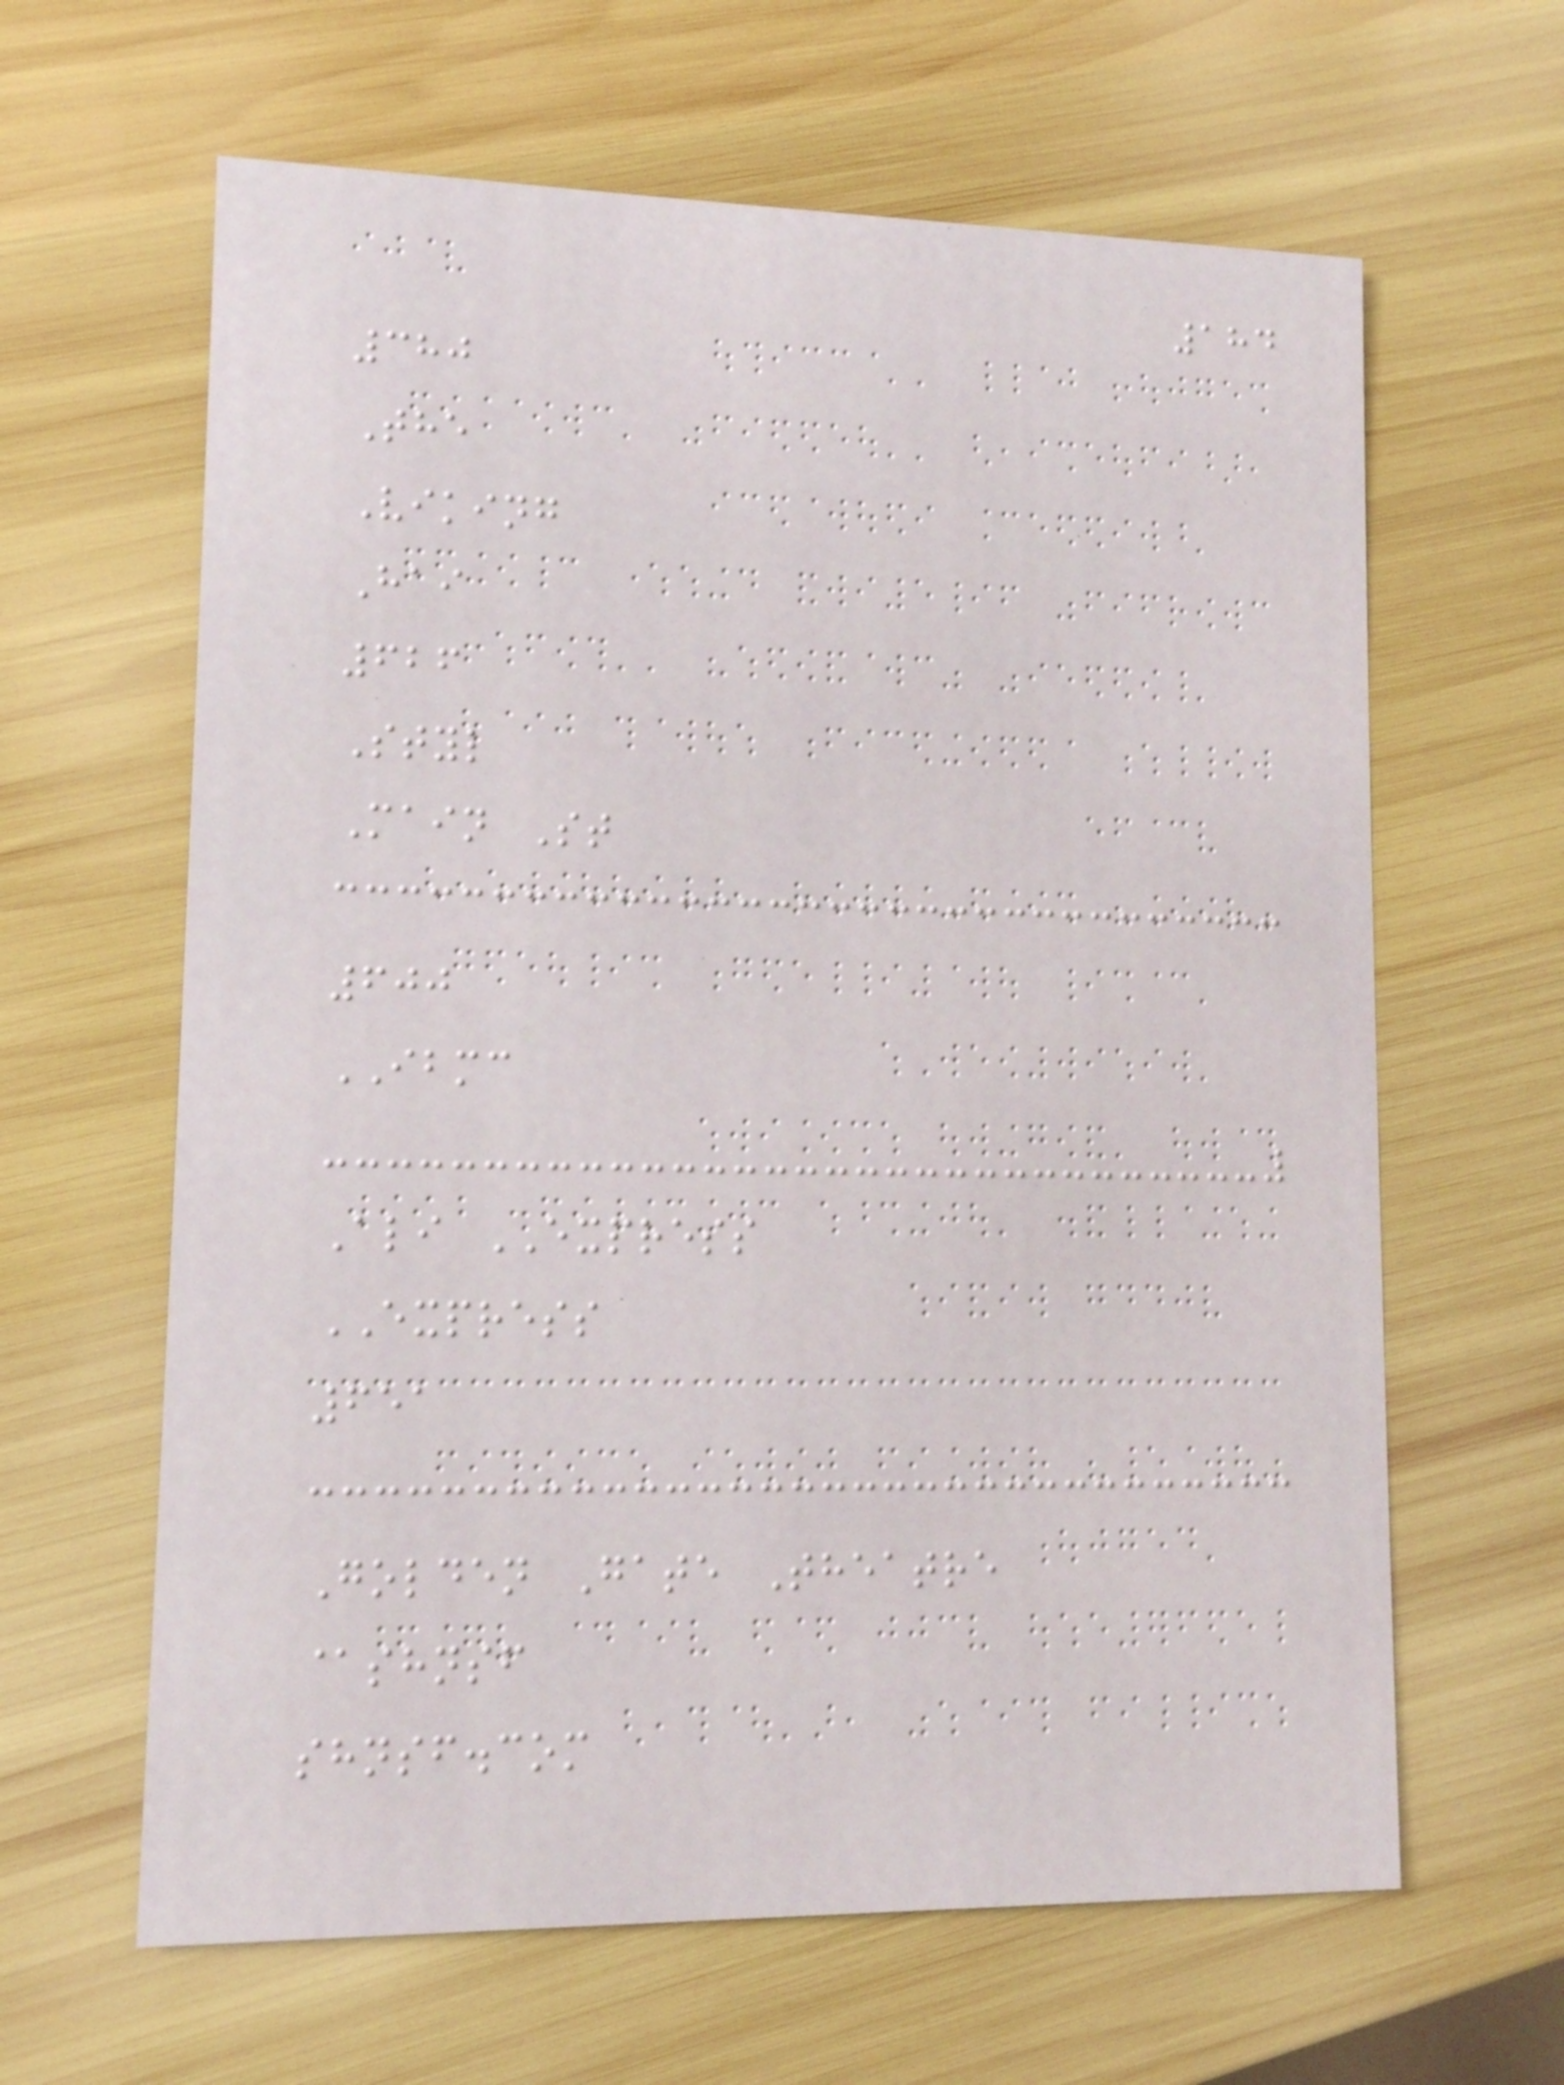184
380
The
Viking
Hai
626
Styl
Main St
600
IBMC
Ali EXPRESS
EXPRESS
651
Golden Gate Theatre
@shnsf
shnsf.com
